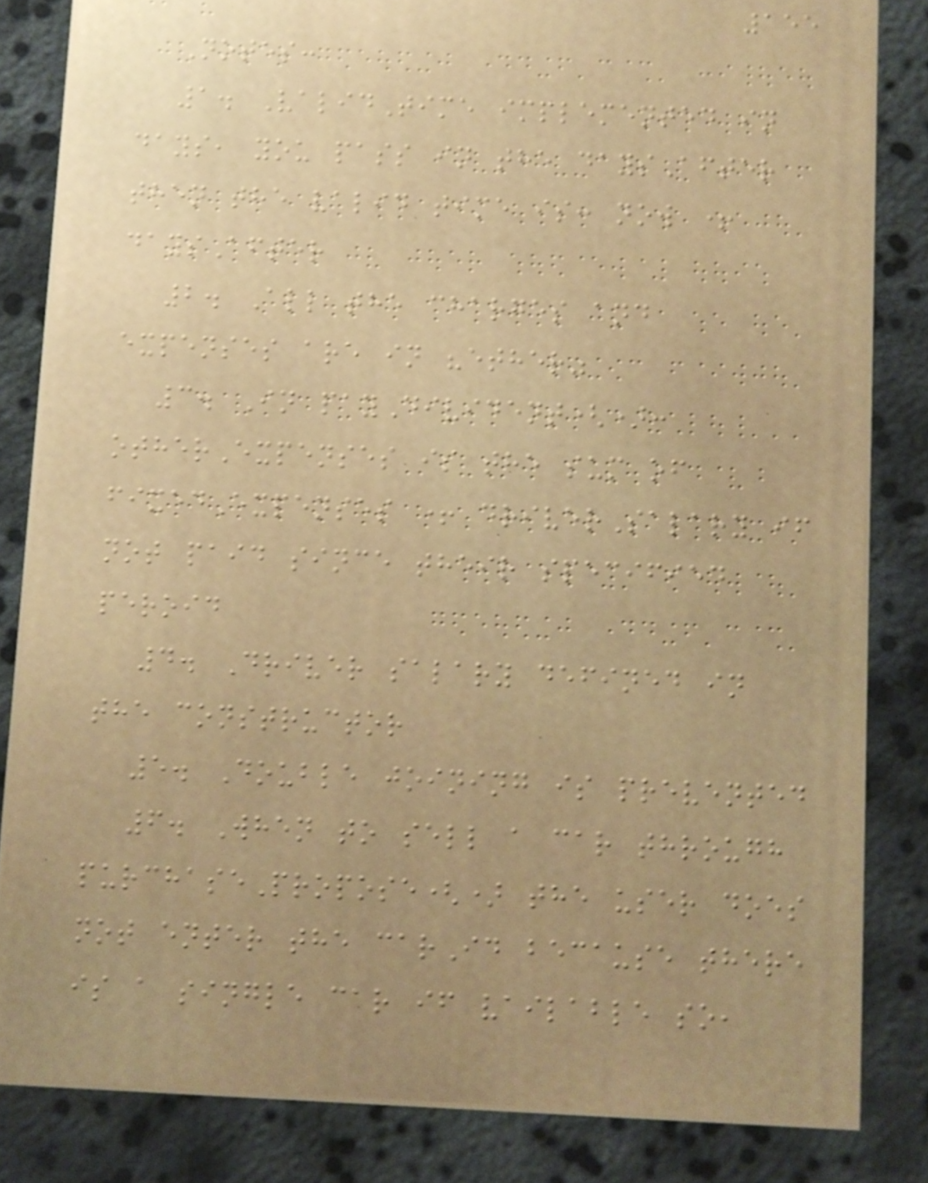155
Notes:
1. ValidTime implemented in
days, you pass in the daysAfter
then the valid time is: now +
daysAfter
2. All the charges and
expenses are in "ether"
3. In payDivident():
otherExpenses is the sum of
fixedExpenses + driverSalary if
not paid since their specified
peroid
4. Driver salary defined in
the constructor
5. Double joining is prevented
6. When to sell a car through
purchasePropose() the user does
not enter the carId because there
is a single car if vailable so,
